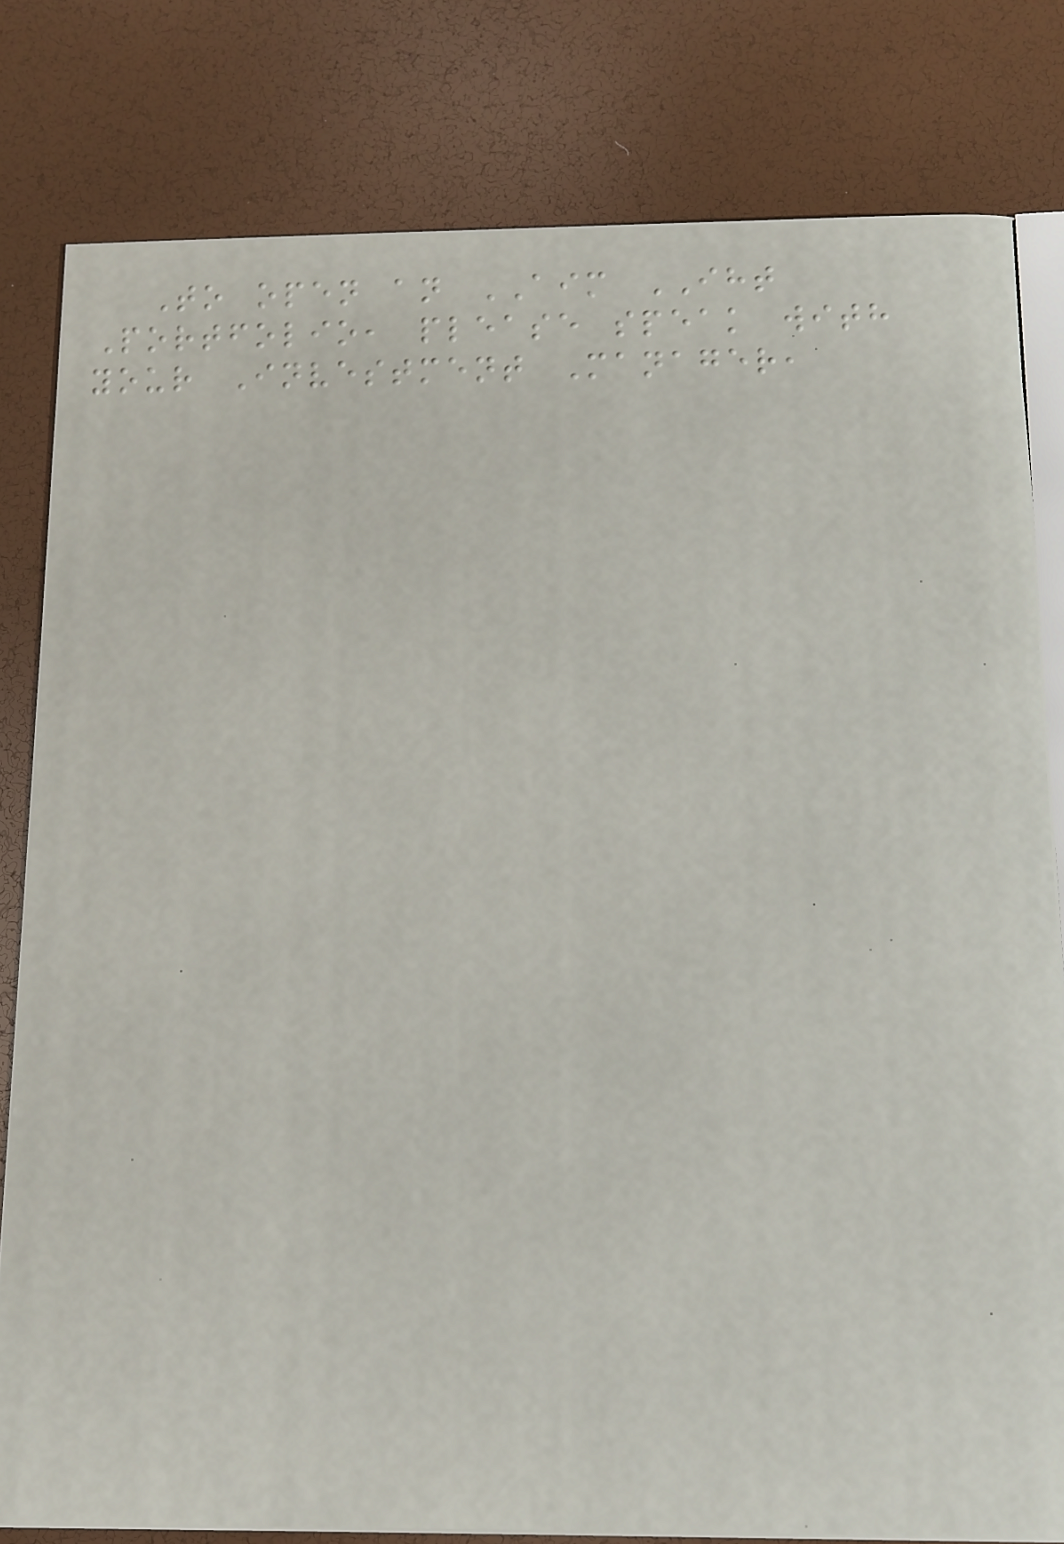To open an AIM IHT
Portfolio, please speak with
your Investment Manager,
